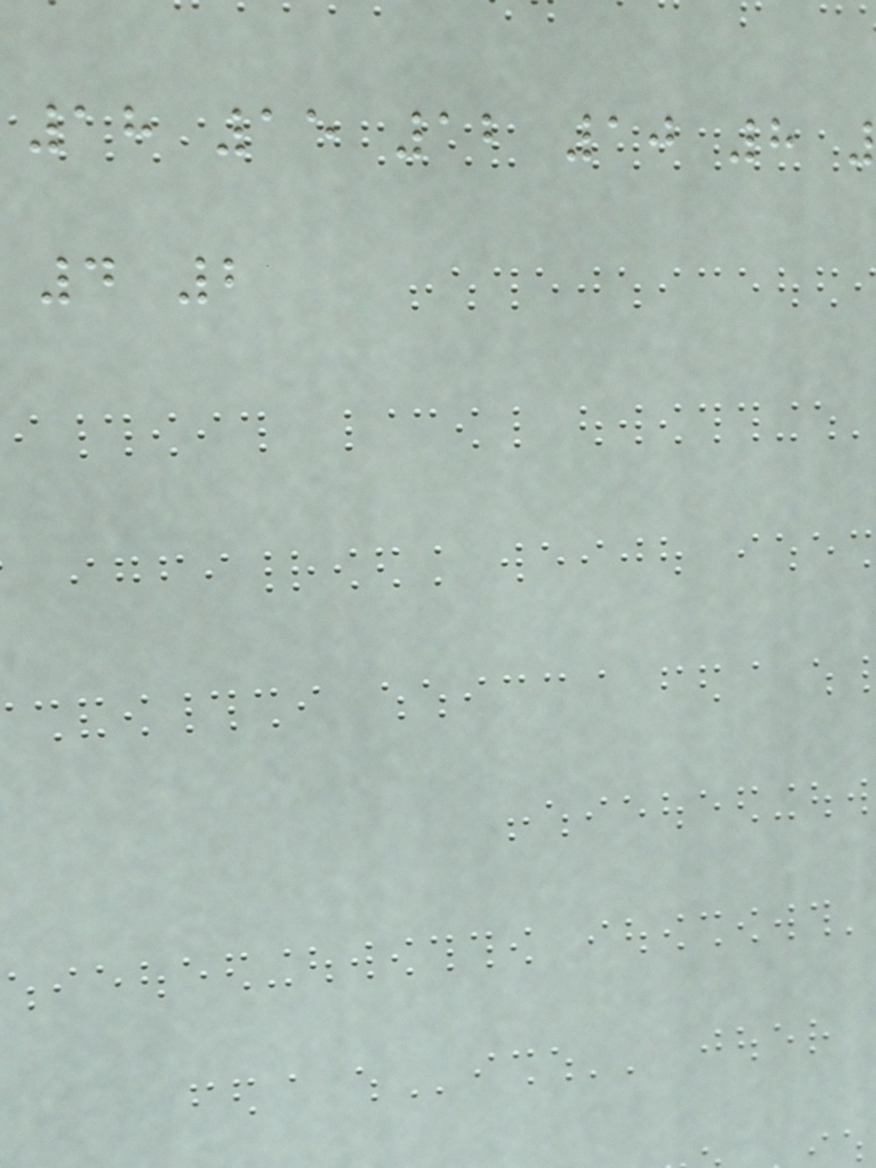18 15 12 10 8
4 2
